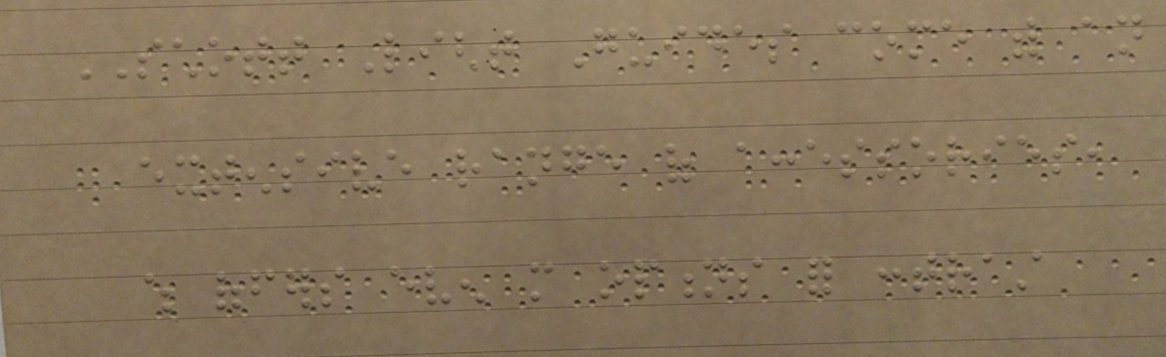SCHOTT Light Guides come with an
extensive range of accessories,
which offers even more options for contrast
